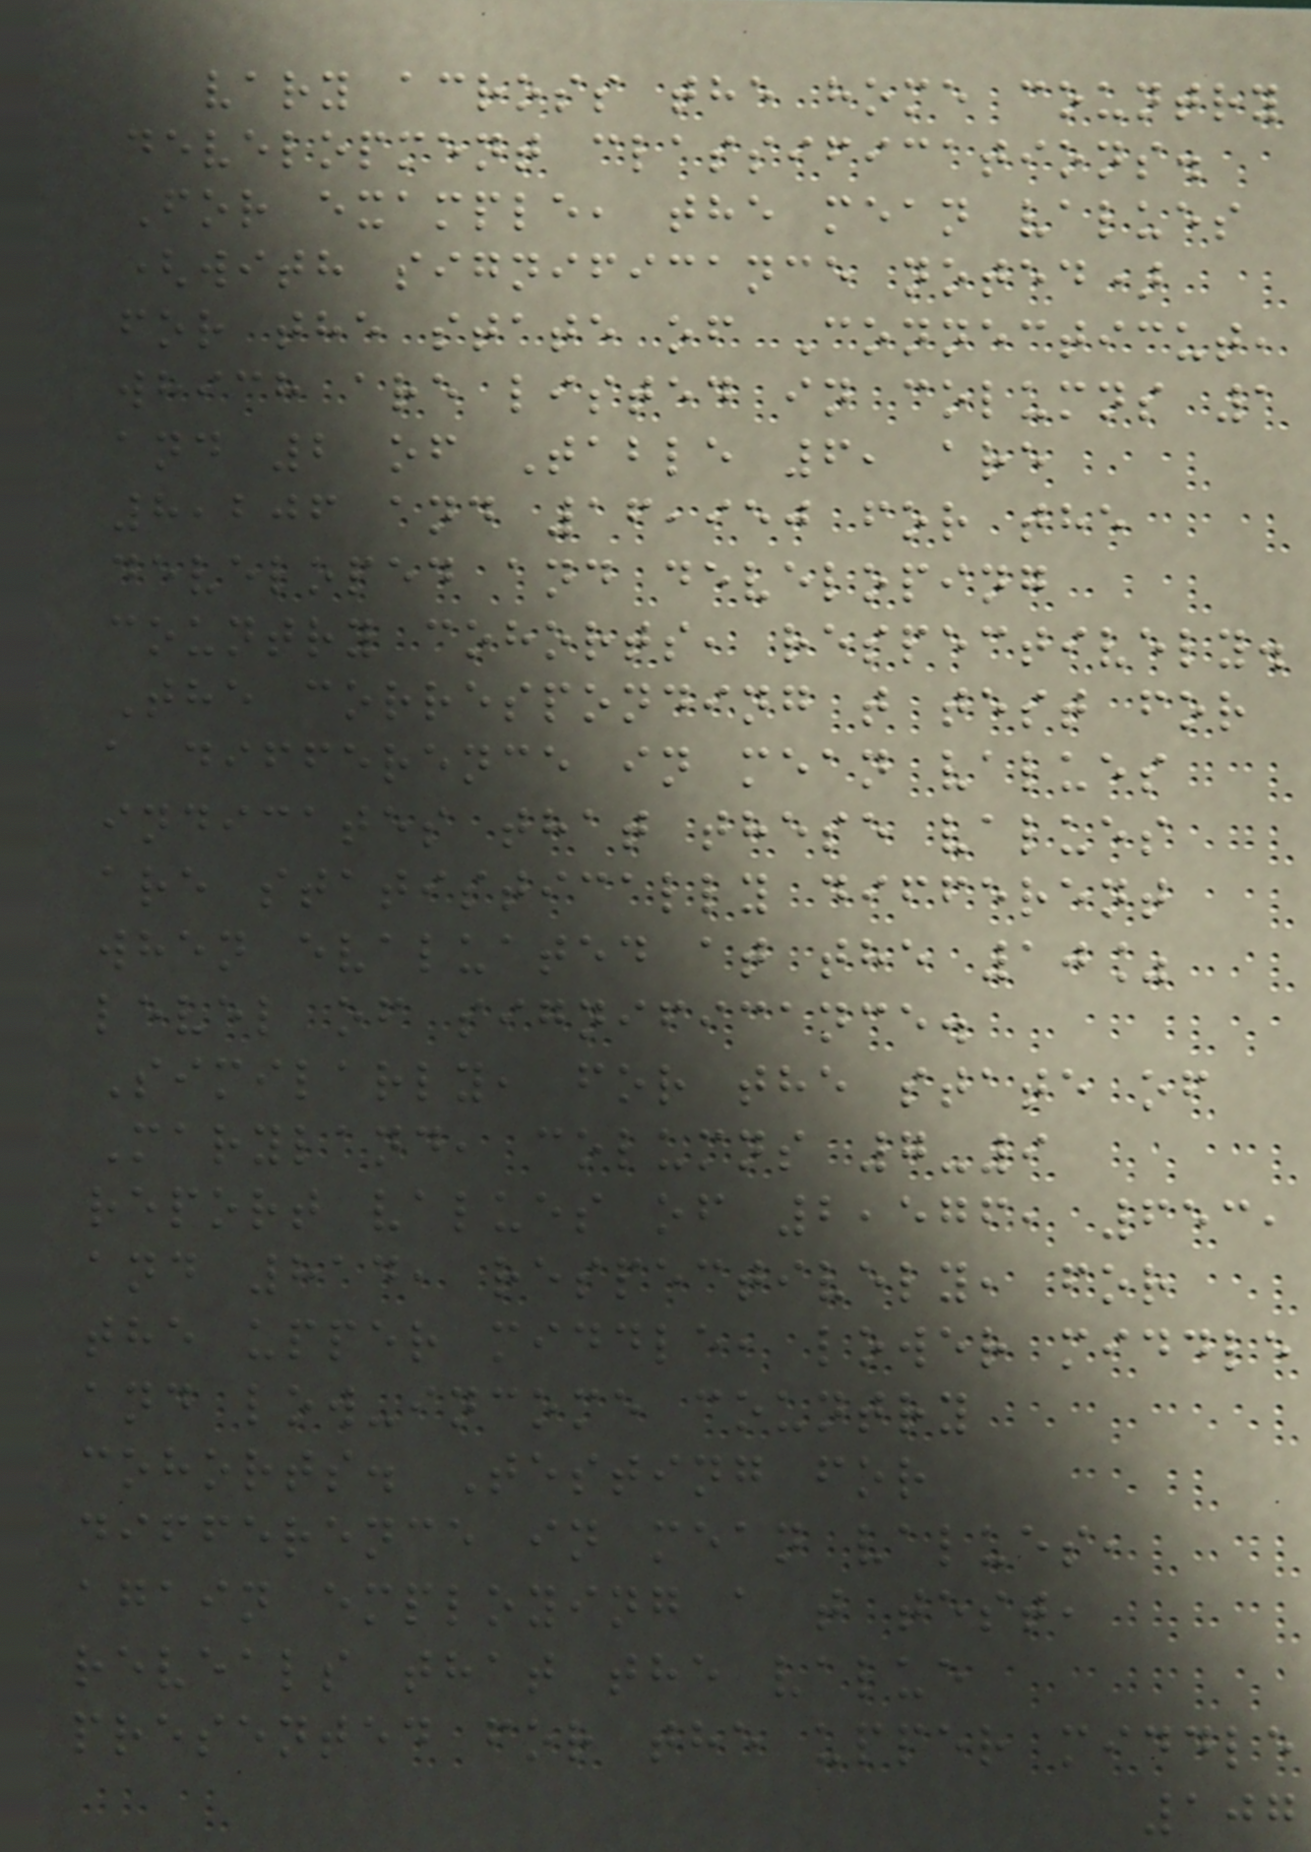vary across the home country
development classifications.
For example, the mean values
(with significance noted)
for the state of Connecticut,
which are listed in columns 1
and 2 of Table 6, are
8,206 and 16,950 for the
developed and developing
country cohorts, respectively.
The corresponding t test for
a difference in mean values
indicates that these values
are statistically different
when evaluated at the 10%
level of significance.
Similarly, for the state of
Maryland, columns 7-9
report values of 2,576, 653,
and 814, respectively, for
the upper middle, lower middle
and low-income country
cohorts. Testing for
difference in mean values,
again employing a t test,
reveals that the value
presented for the upper middle
107
